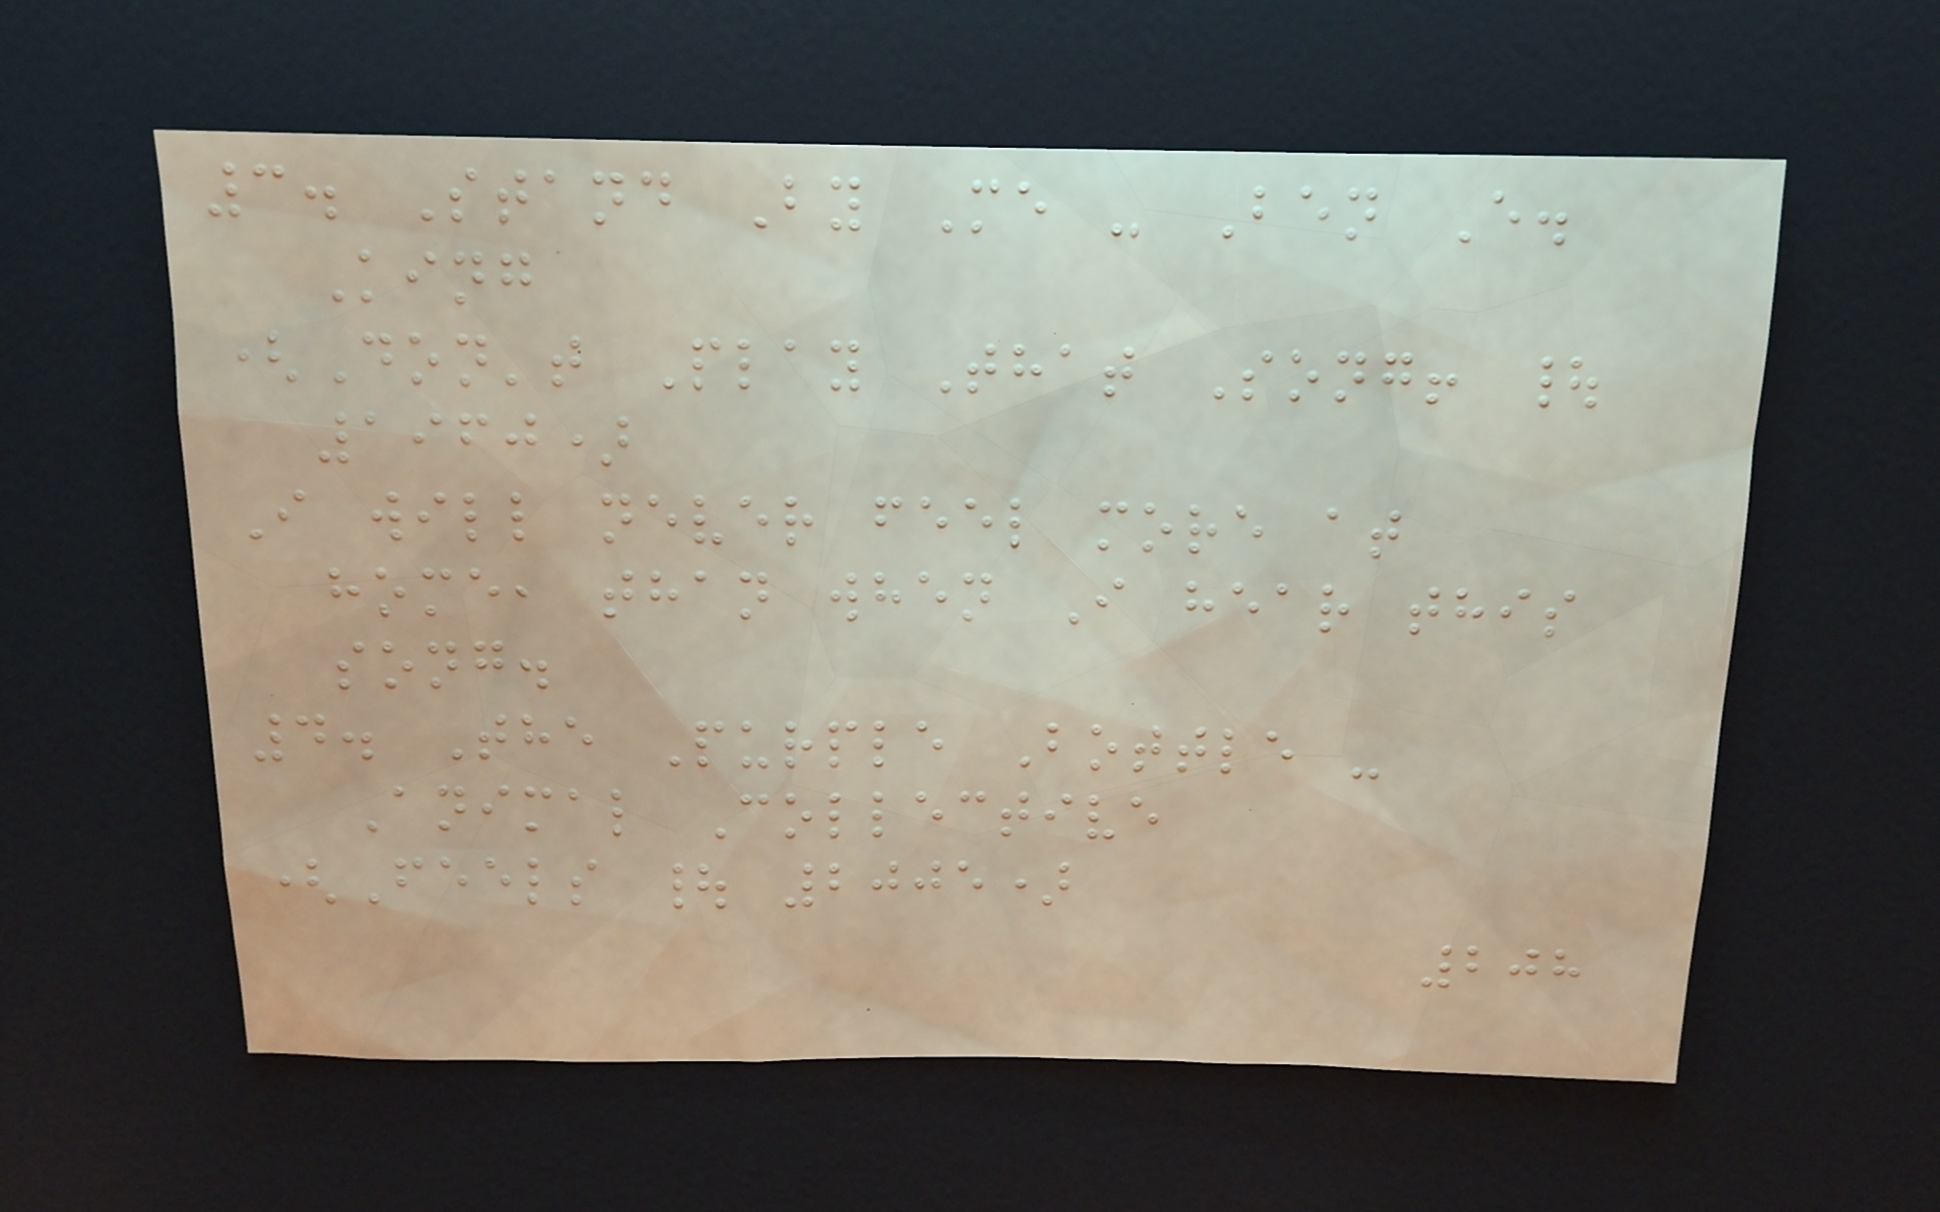3. Stand By Me - Ben E.
King
(Don't Play That Song! |
1960)
I will never feel more at
home, than when I hear this
song.
4. The Purple Bottle -
Animal Collective
(Feels | 2005)
208
